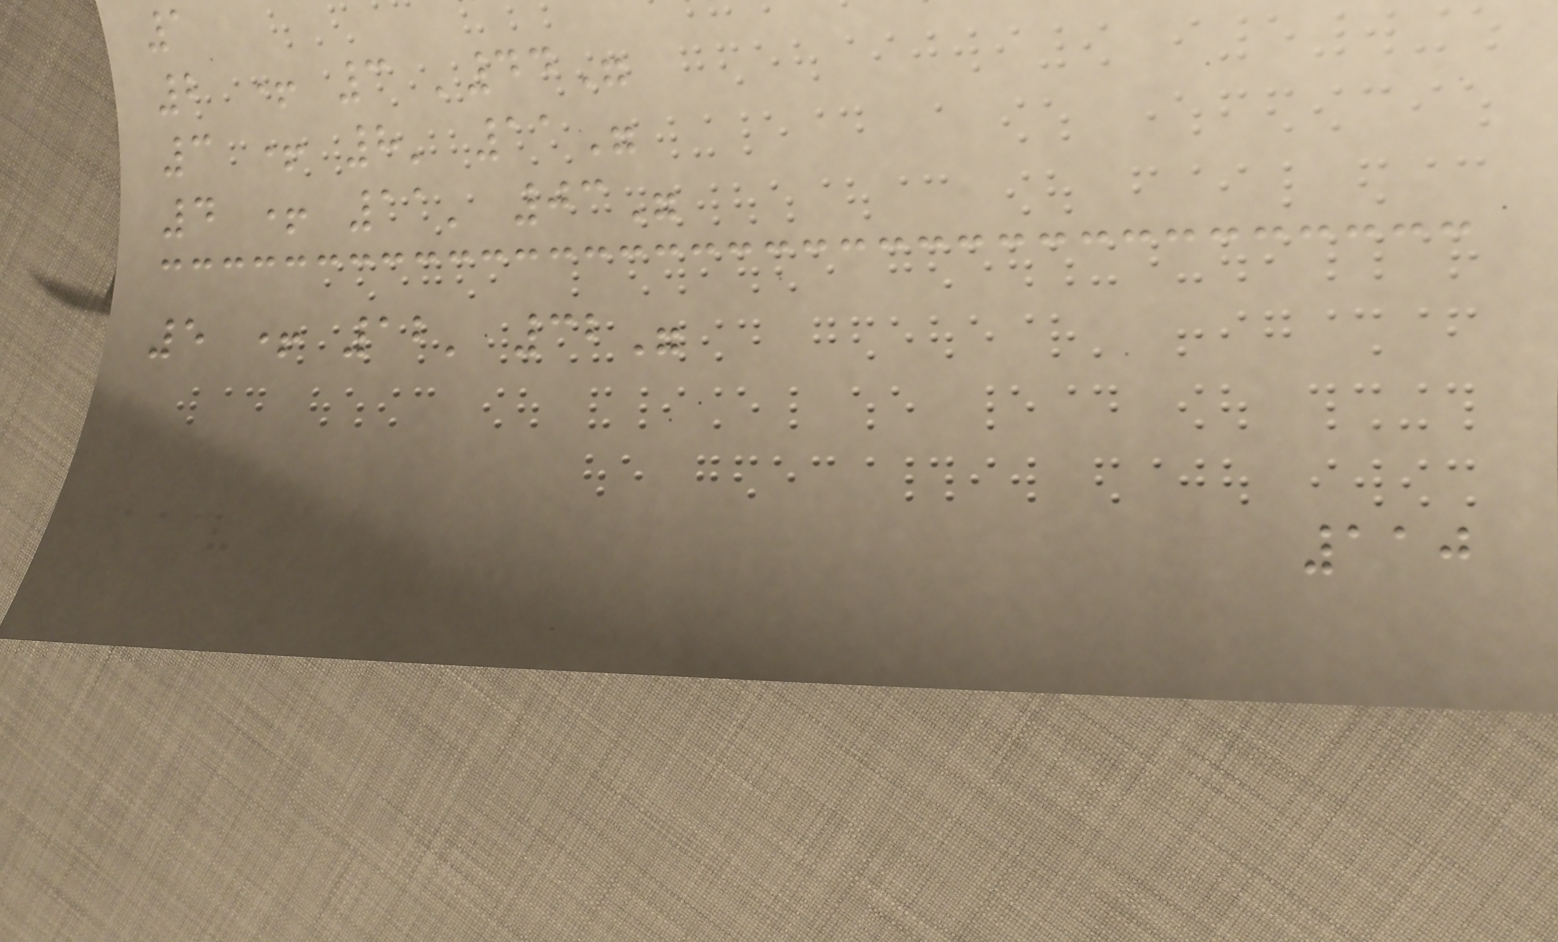1
2 + 3 '44"
3 + 8' 11"
4 + 11' 03"
5 + 12' 32"
110
